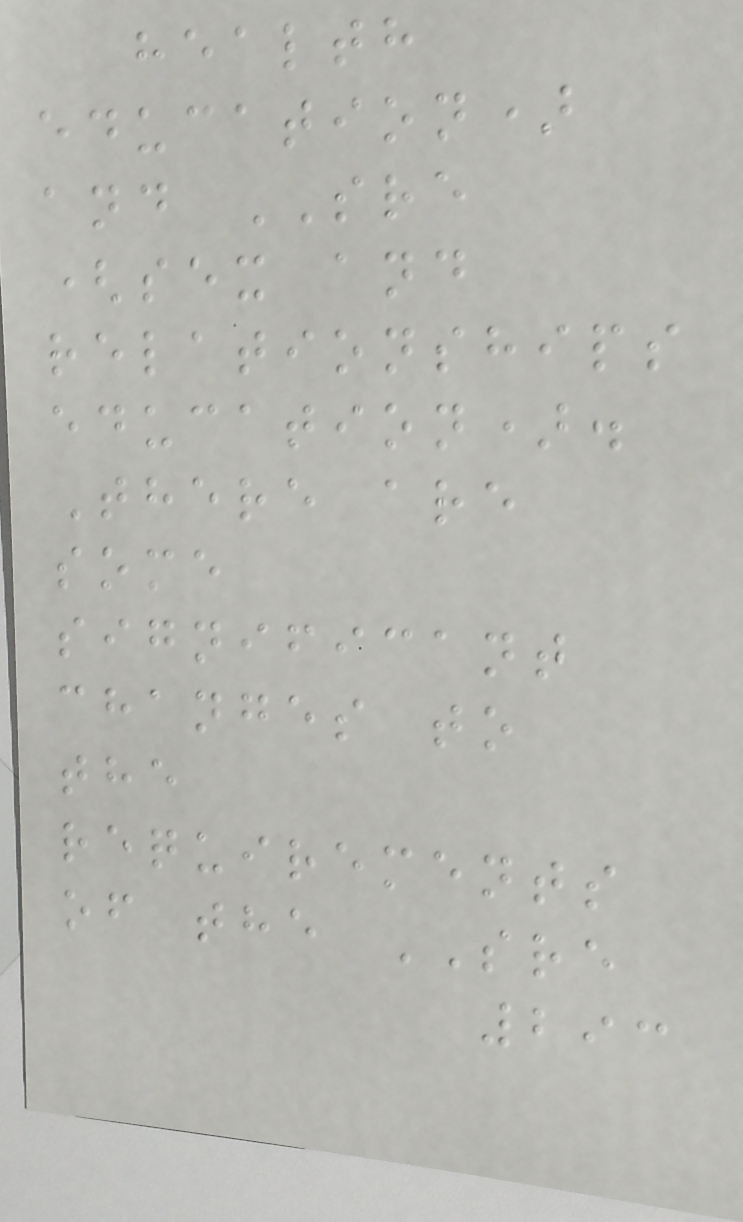health
education)
and SRE
(sex and
relationships
education).
There are
some
significant
changes to
the
requirements
of the SRE
293
